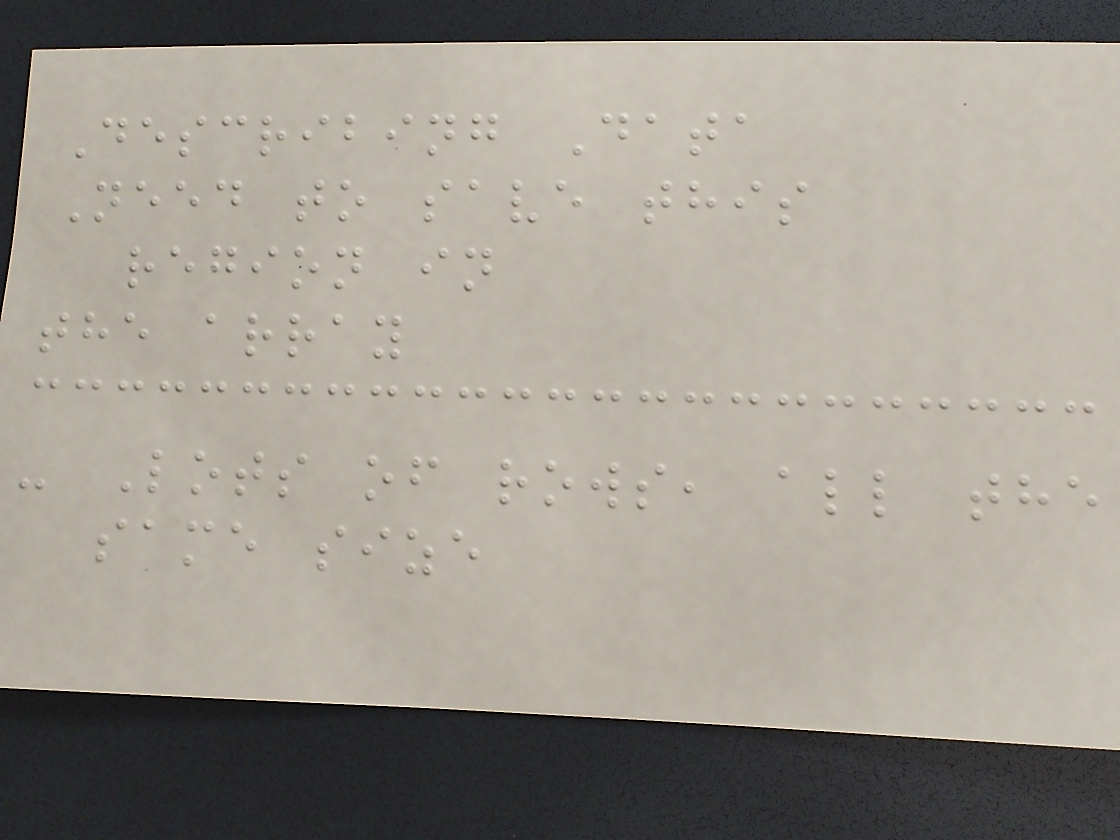Describing Data
Need to save this
region in
the array
- Lots of rows, all the
same size
